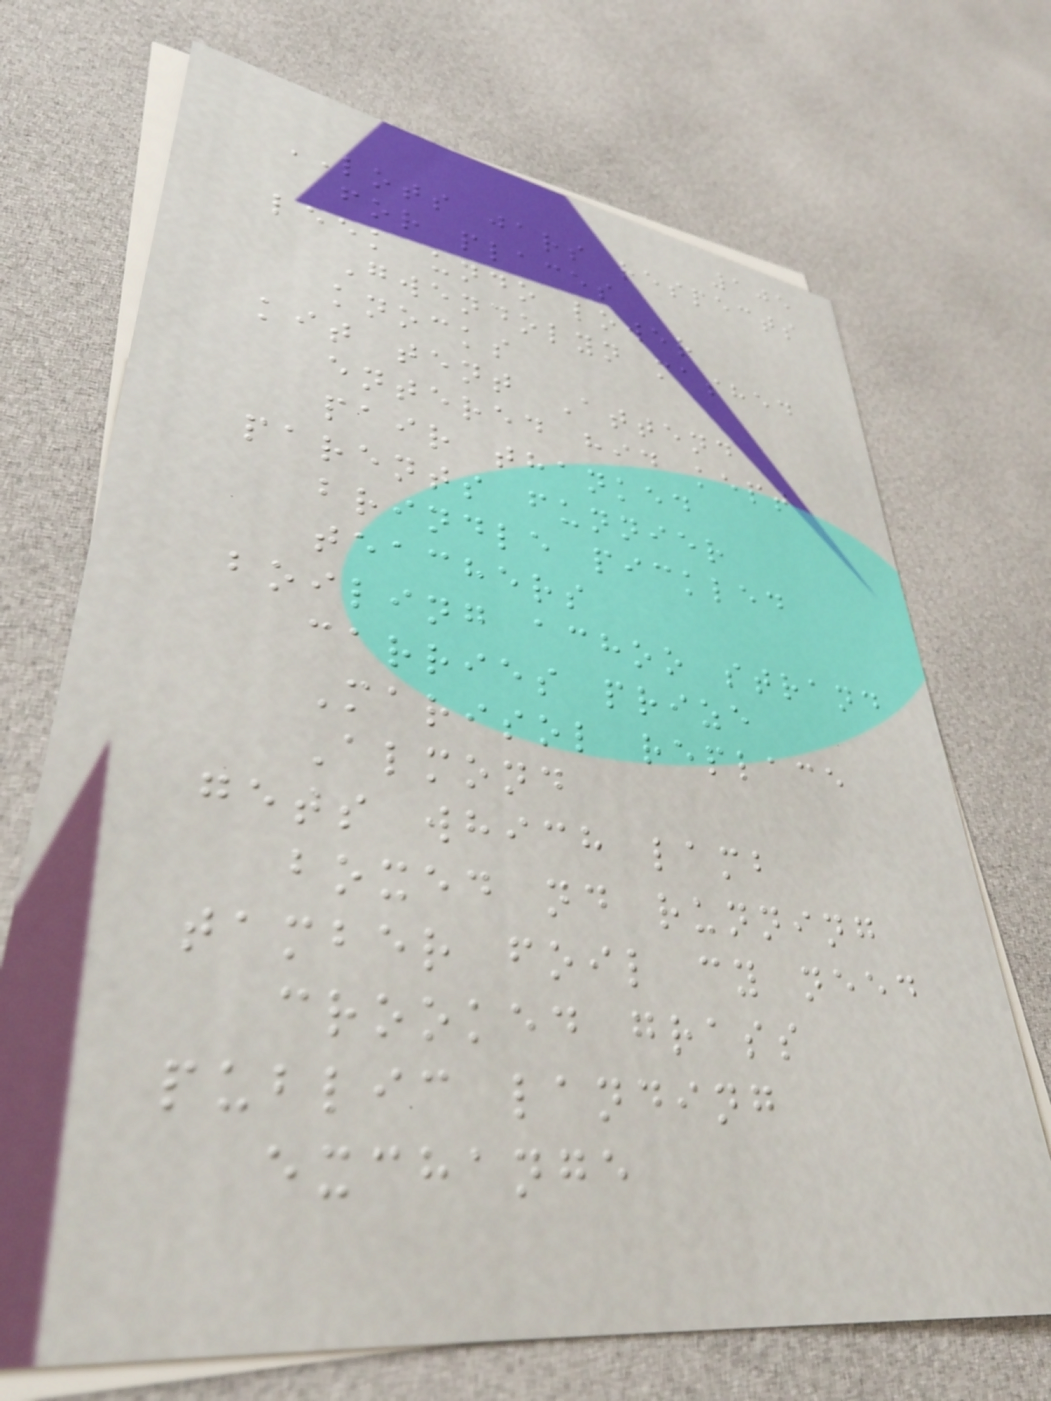105
LOTS jars respects
for places
leek undo lower
Gwendolyn mashed
knocks
kit tent Attend
entered hid kept
pair thanked
parents funnier
brindle pickled
teachers
boiling achoo strand
carries prize
Marisol replace
Almond
gets which lamb
boxed nd running
tamber foil cy need
crooked grass
public landing
exchange
